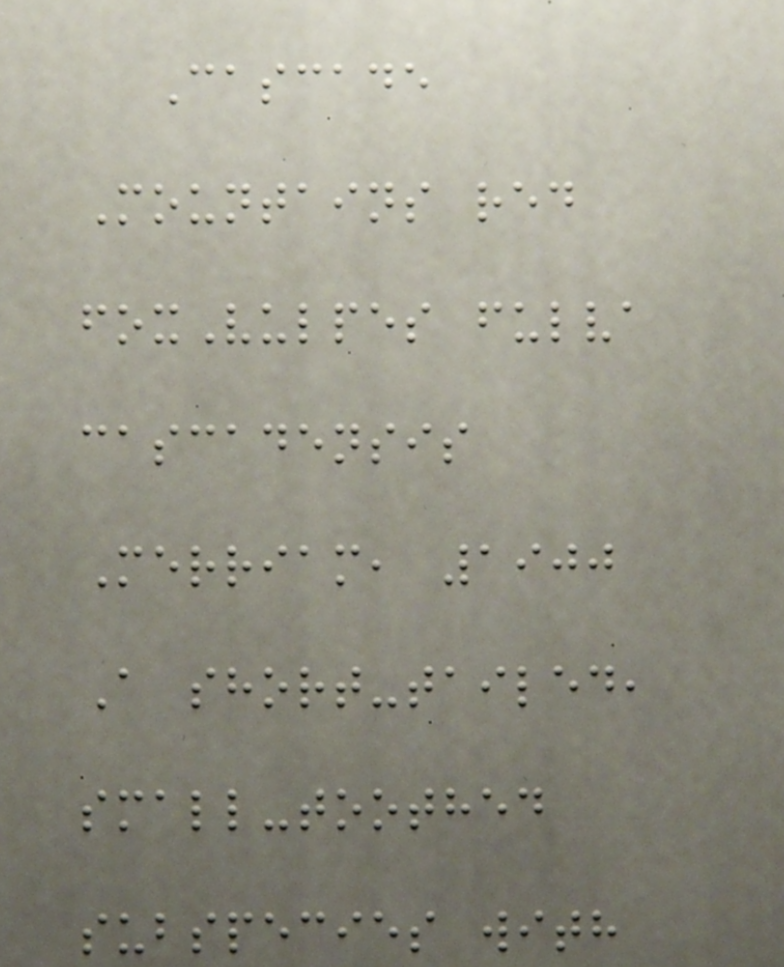Cascade
Mountains red
foxVulpes fulva
cascadensis
Merriam, 1900
A short-tailed,
small-toothed
subspecies with
